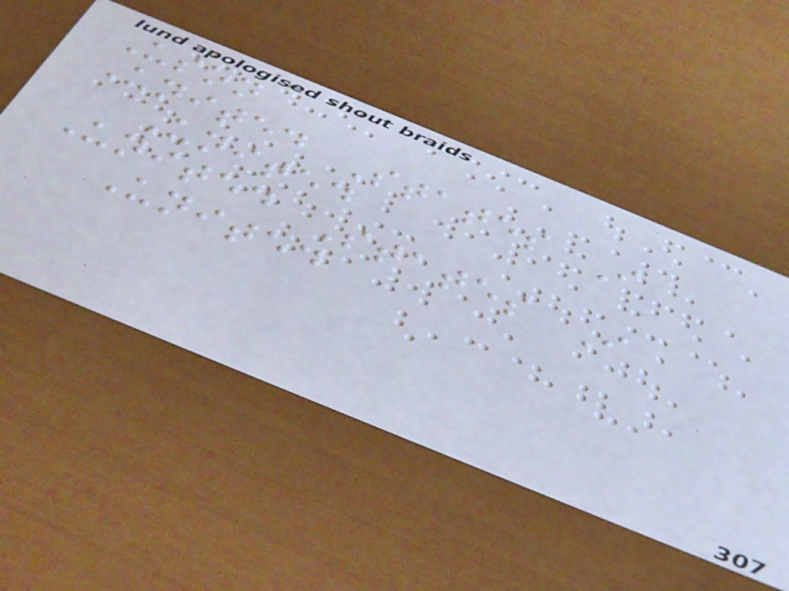Uson
United States I
United
United States I
United
